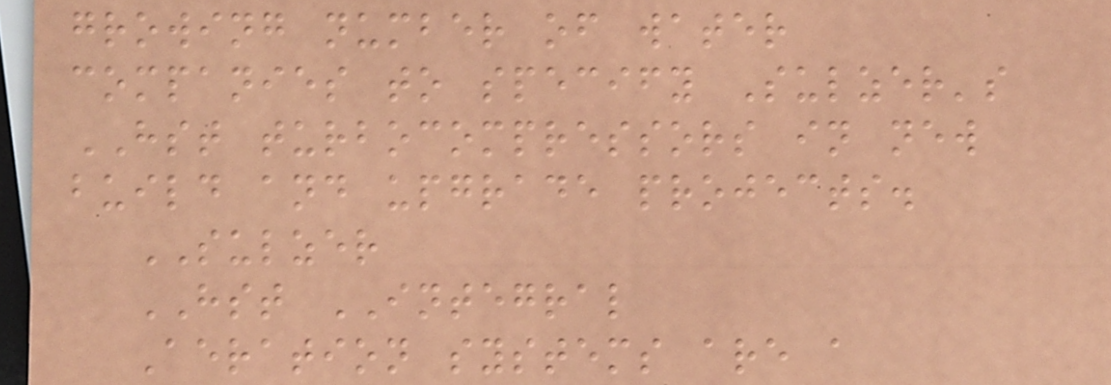growing number of water
companies to specify Sulzer's
HST turbocompressors in new
build and upgrade projects.
SULZER
HST INTEGRAL
Aeration systems are a
